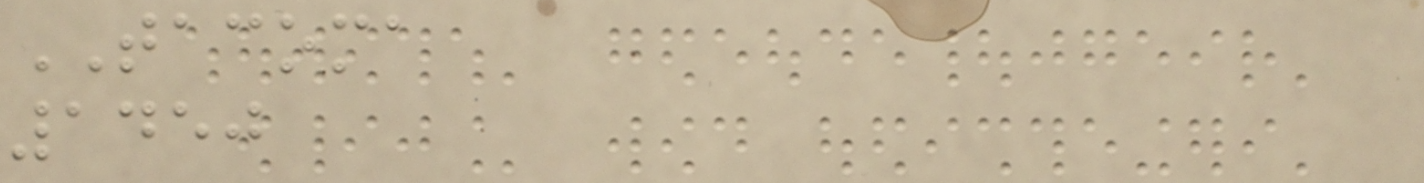TACOMA
1450
